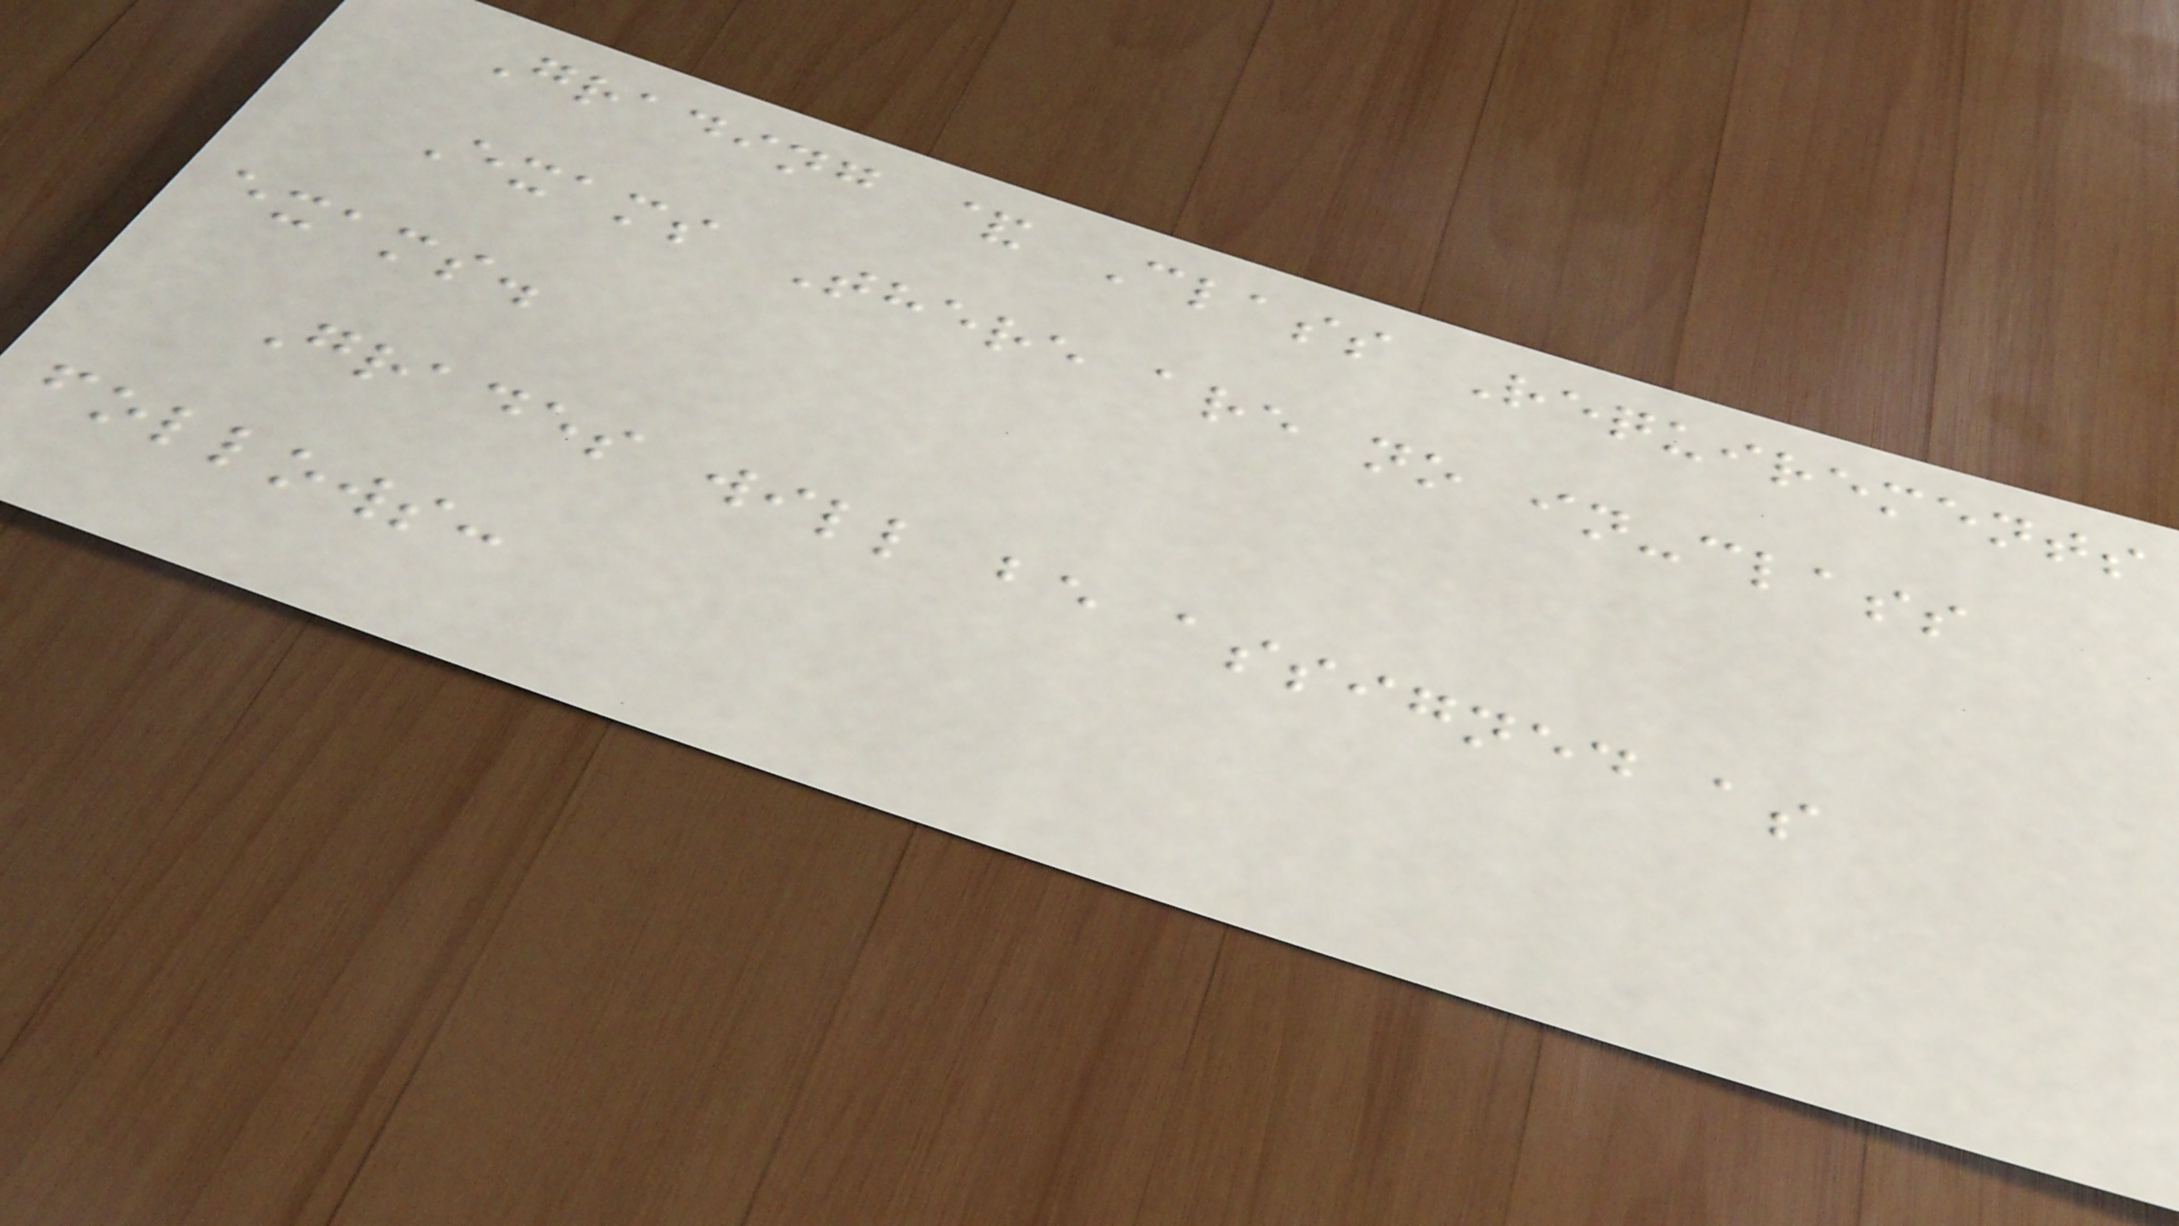Grading & Class Requirements
Exams There are no in-class
exams.
Grades will be assigned as
follows:
